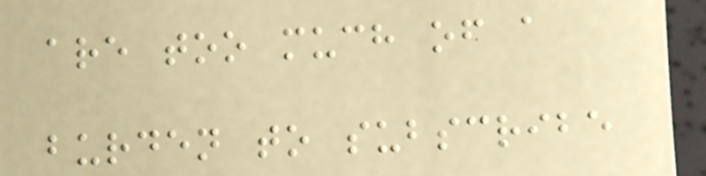are too much of a
burden to subscribe
